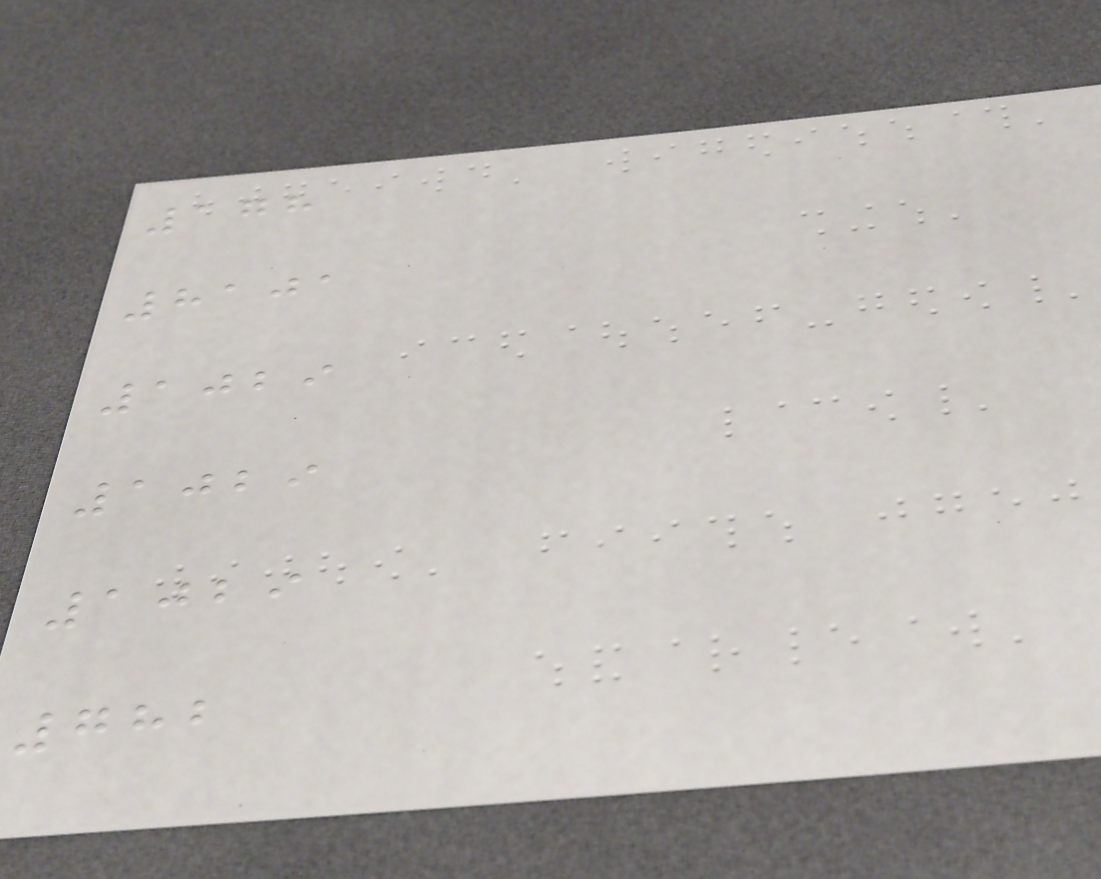178
8101
1029
1029
1029
782
